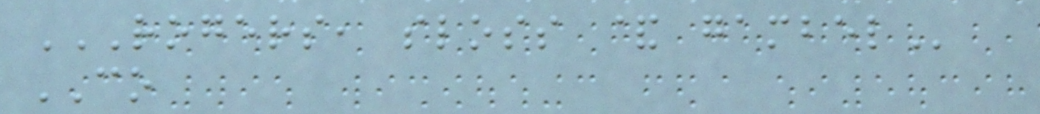ROGERS, SLOSS & GAMBEL
CO
